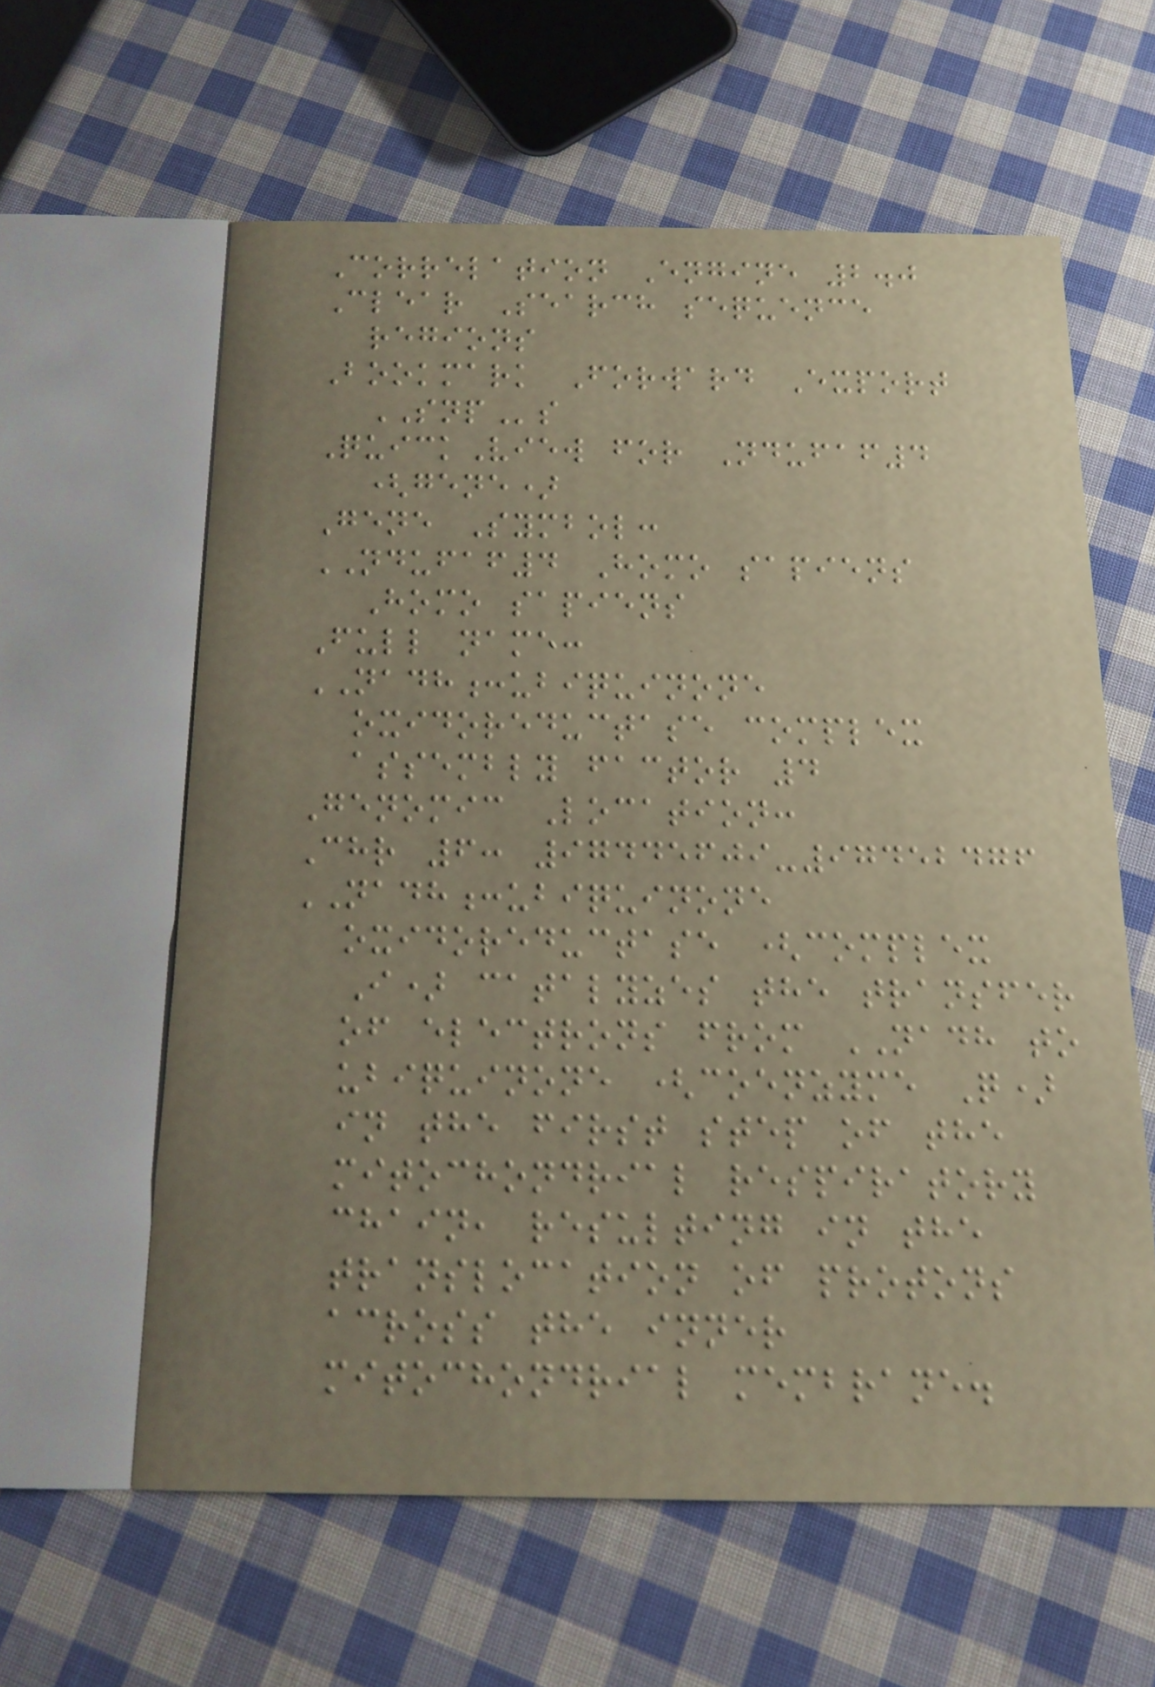Correlation Engine 2.0
Clear Search sequence
regions
Bookmark Forward Export
SNPs
QuickView for Ndufaf4
(gene)
Gene Symbol:
NDUFAF4 Homo sapiens
Homo sapiens
Full name:
NADH:ubiquinone
oxidoreductase complex
assembly factor 4
Genomic Location:
Chr 6: 97445609-97452476
NADH:ubiquinone
oxidoreductase (complex
I) catalyzes the transfer
of electrons from NADH to
ubiquinone (coenzyme Q)
in the first step of the
mitochondrial respiratory
chain, resulting in the
translocation of protons
across the inner
mitochondrial membrane.
